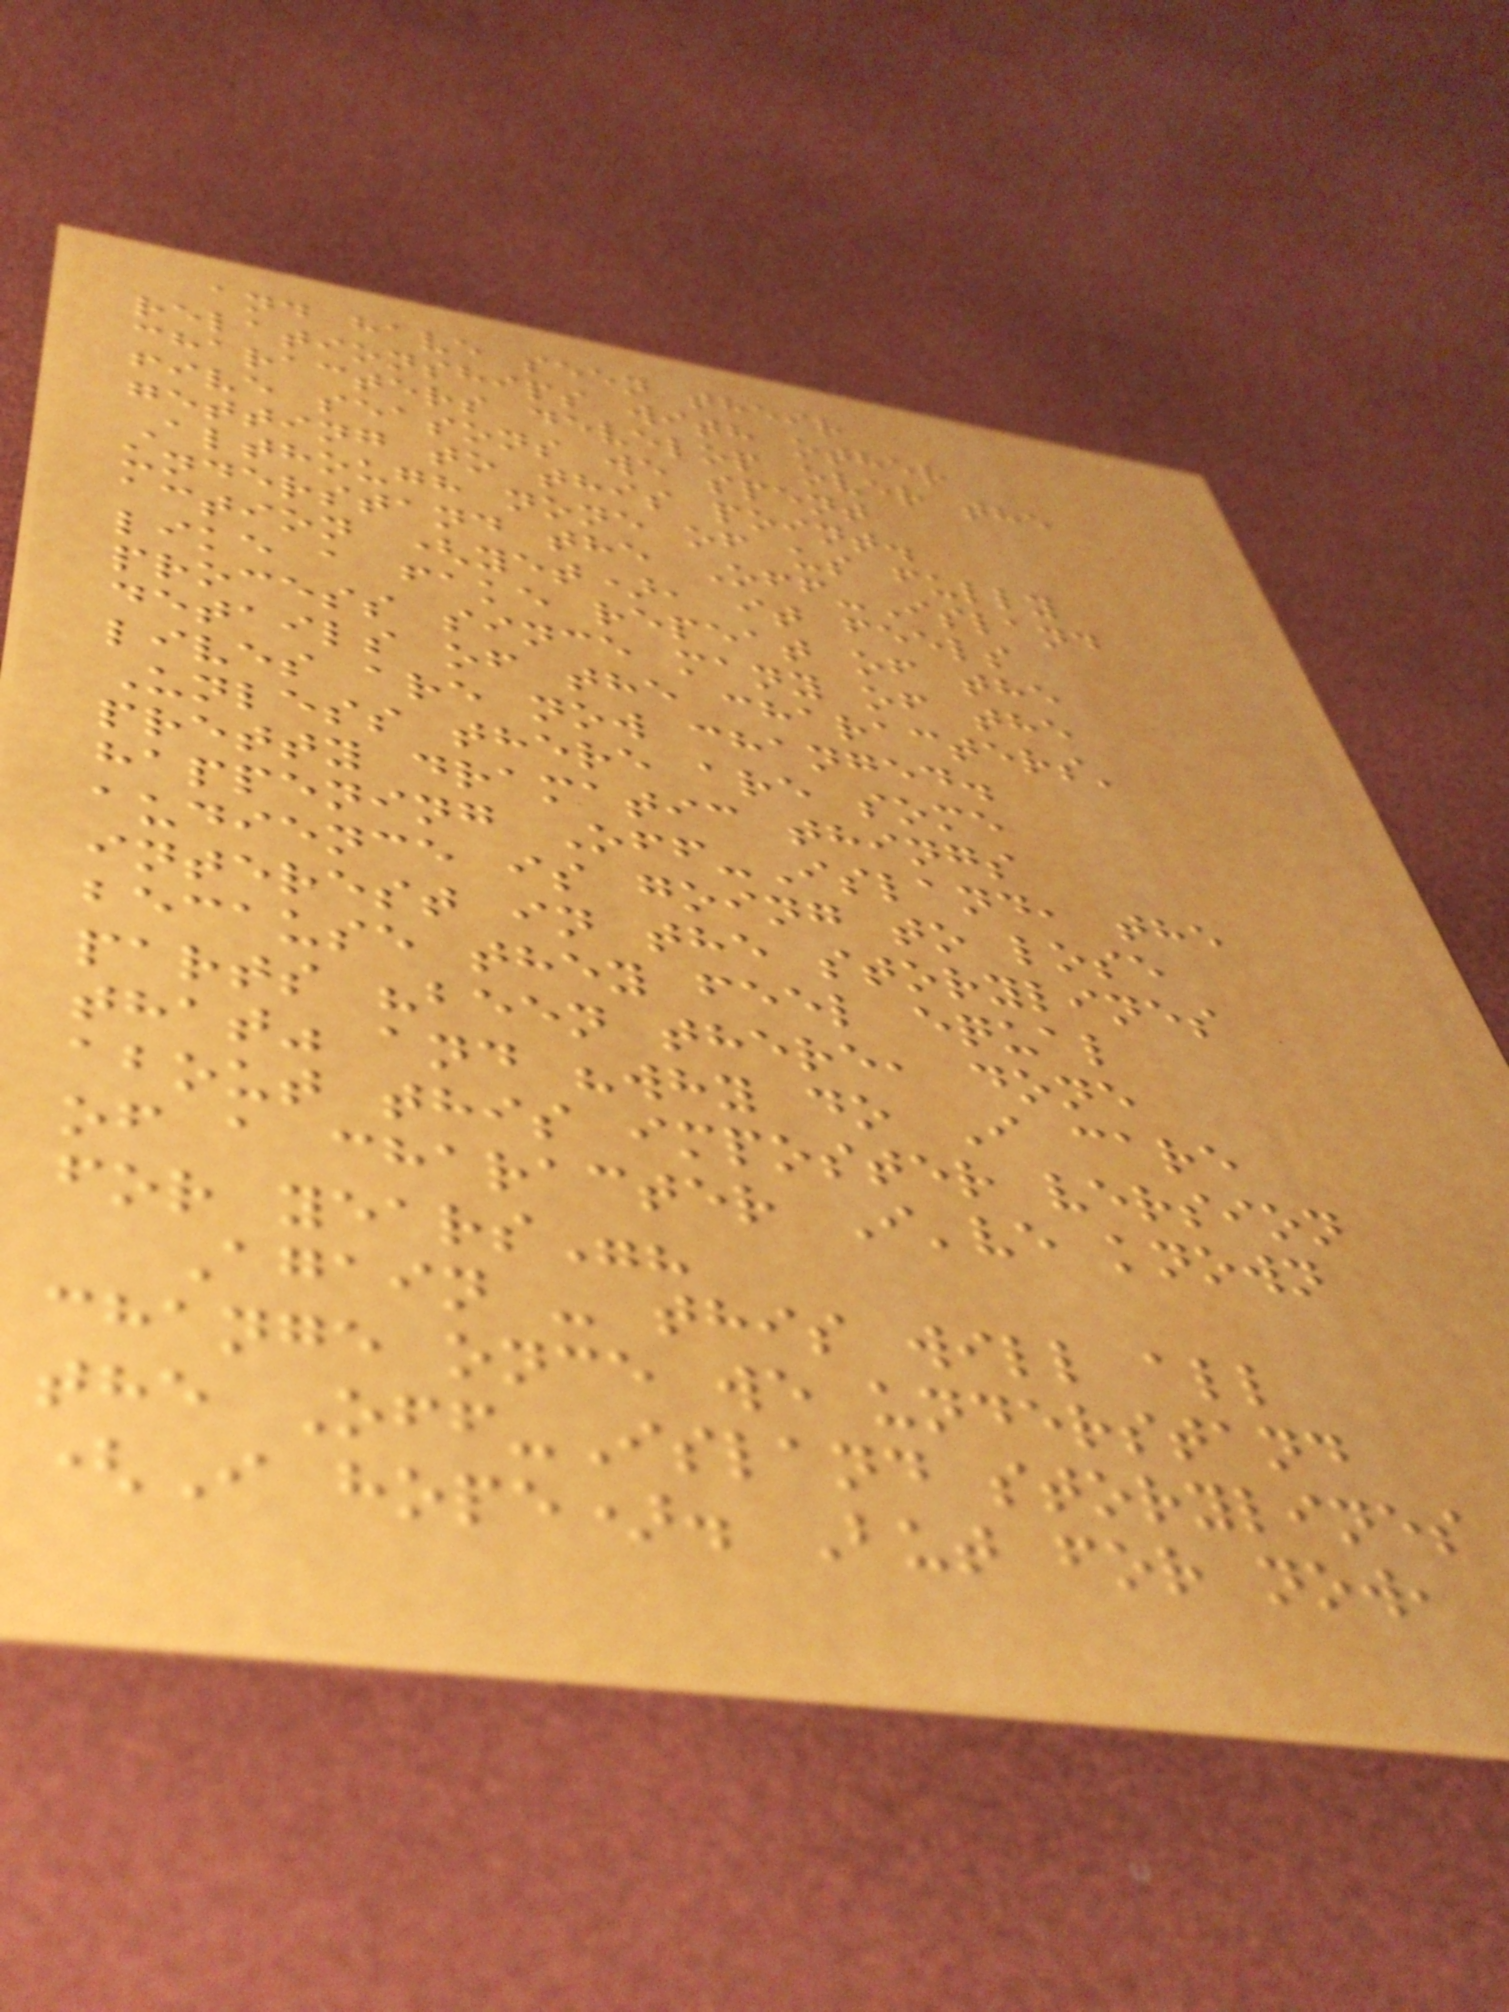and have seen their
relationships with other
characters develop over the
five seasons we spent
getting to this point.
Although none of us fully
understand the Off-Island
action (yet), it feels
like a fake repeat of the
process since many of the
details of the characters'
lives are now changed.
Unless there are some
pretty dramatic things
happening Off-Island, the
audience is going to lose
interest in the storylines
because they feel equal
parts "been there, done
that" and "why do I care
about this imposter version
of a character I've known
for years"?
Again - this will all
change once we understand
the Off-Island storylines
(I hope). But for now,
